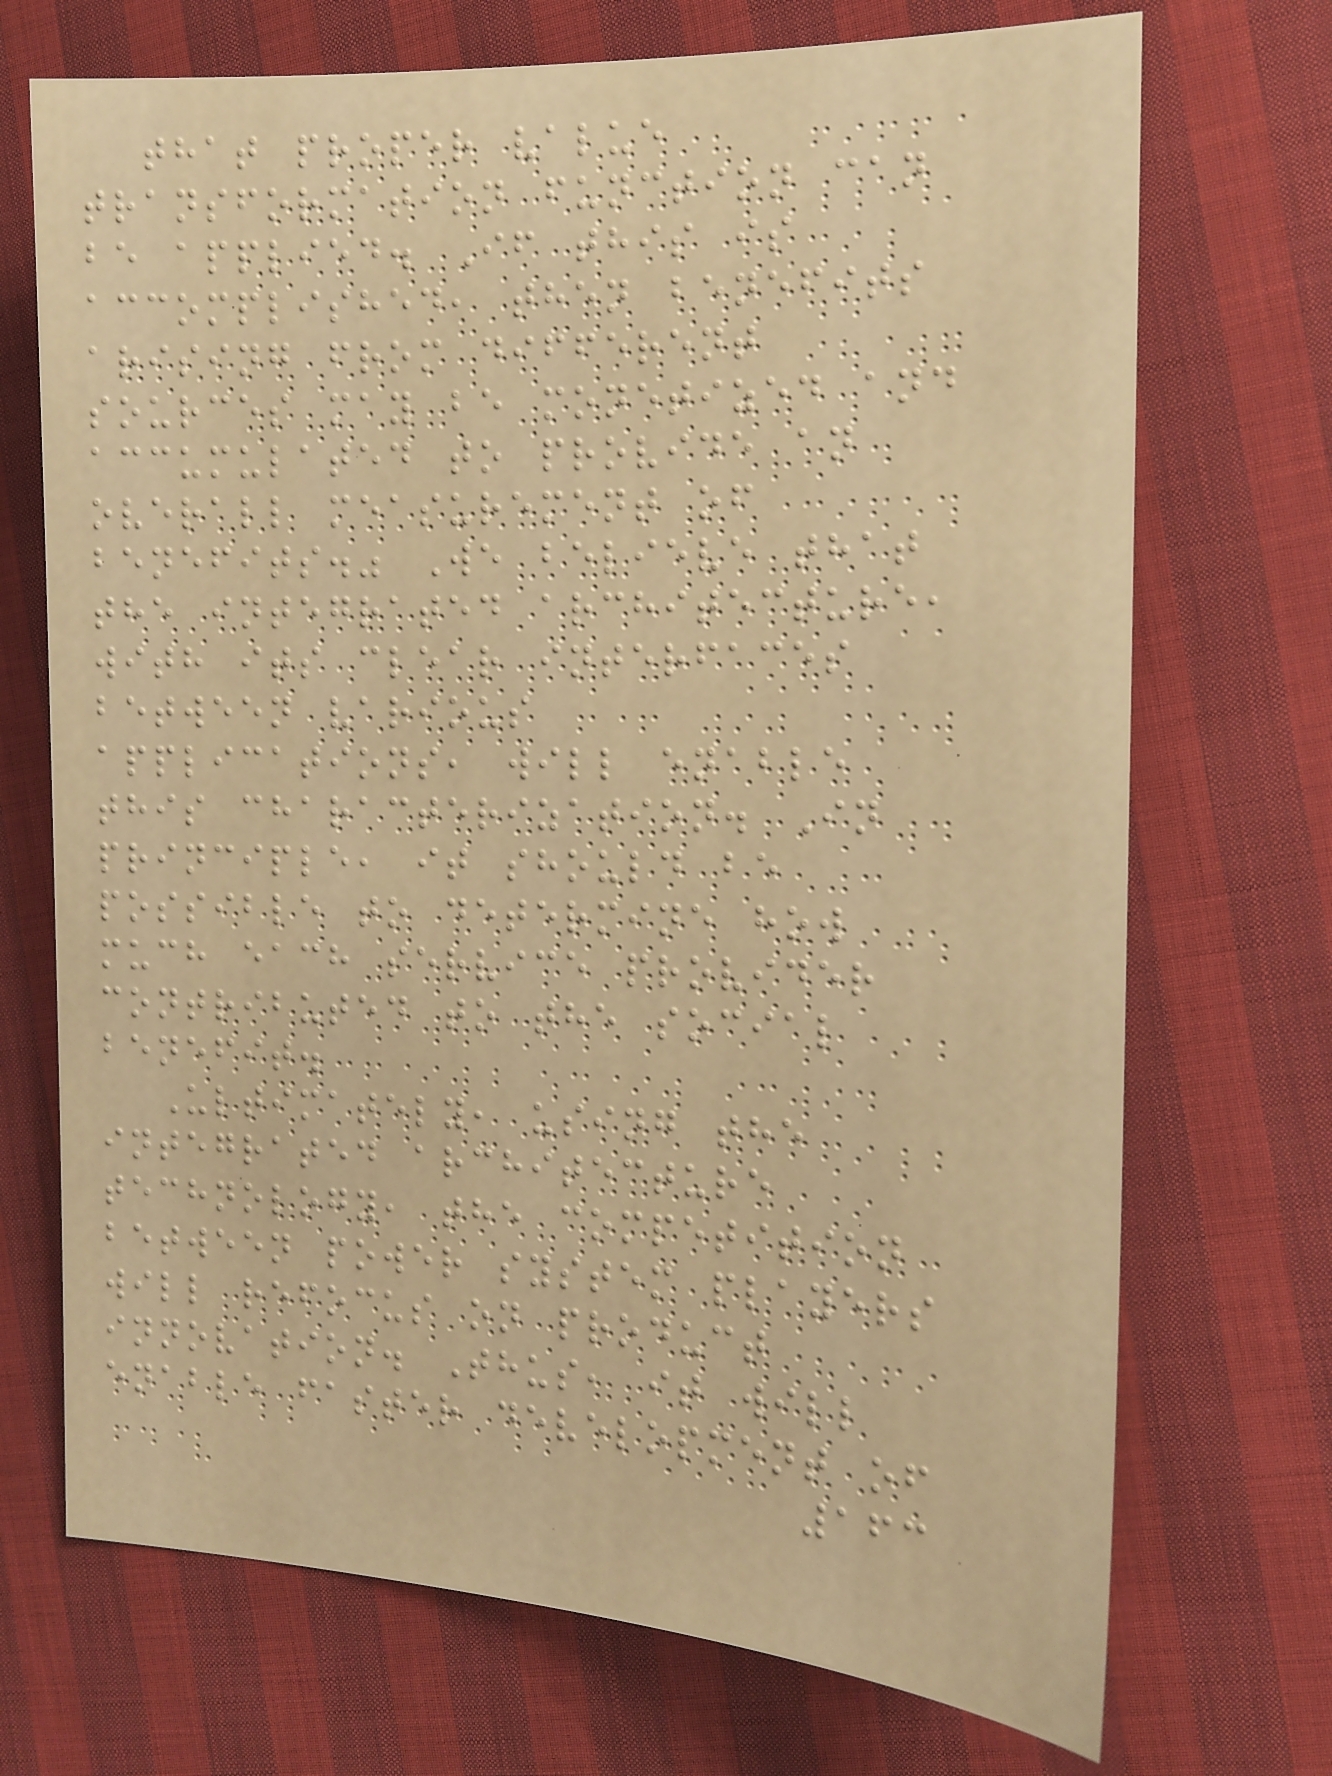that proper value
transformation function can
be applied. If this is
accomplished, then benefits
arising from different
sources may be monetized and
accumulated to provide an
overall measurement of
benefits." We believe that
the integrated architecture,
with its clear interfaces
between various
applications, will enable
this characterization. In
principle, it should be
possible to determine how
much each service provider
contributed to the social
benefit.
Ultimately, using the
integrated architecture
technology, the competition
between power system players
will refocus on product
innovation. Thus, it will
enable faster development of
163
